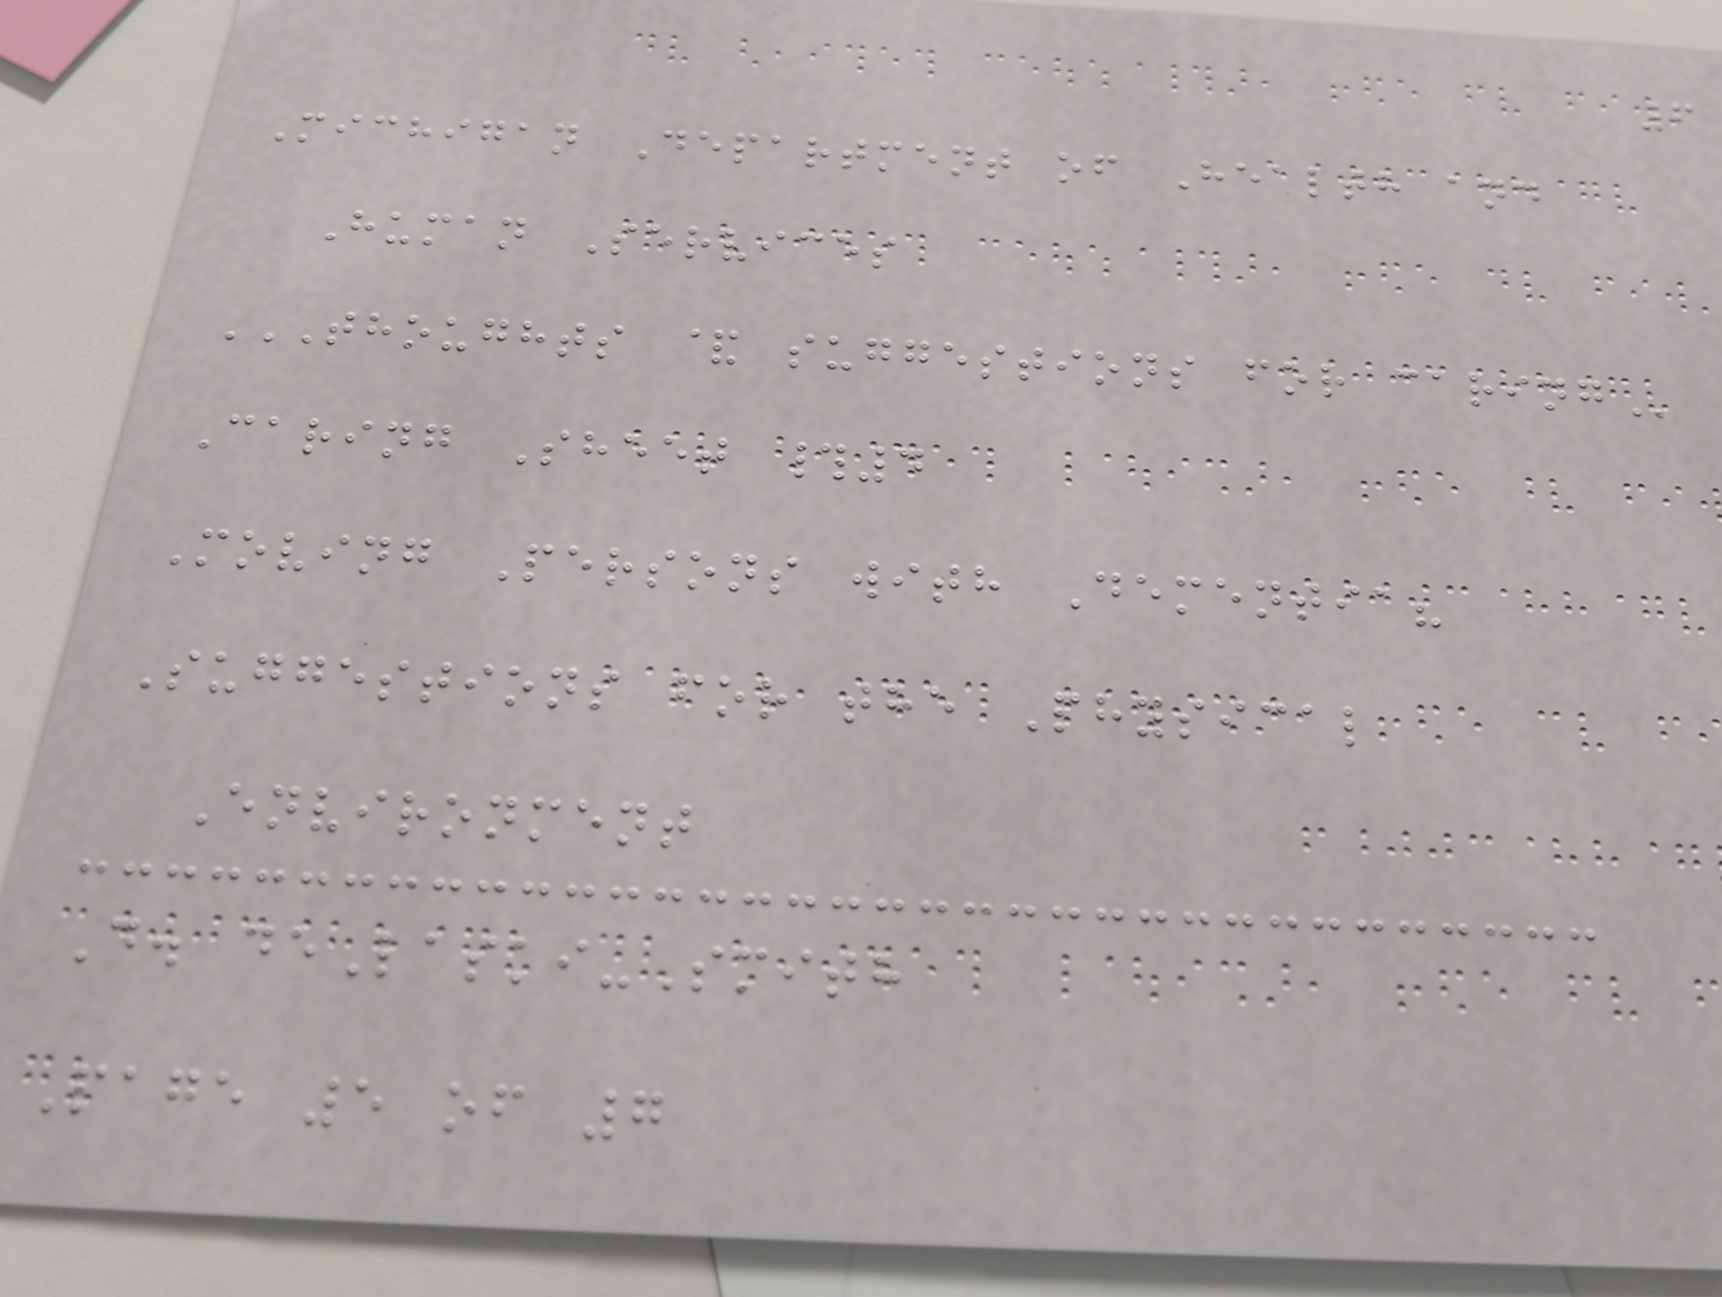6
Michigan Department of Health and
Human Services
THOUGHTS & SUGGESTIONS FOR CARING
Caring Sheet #4
Moving Persons with Dementia?
Suggestions for the Physical
Environment
D. deLaski-Smith
Page 5 of 7
